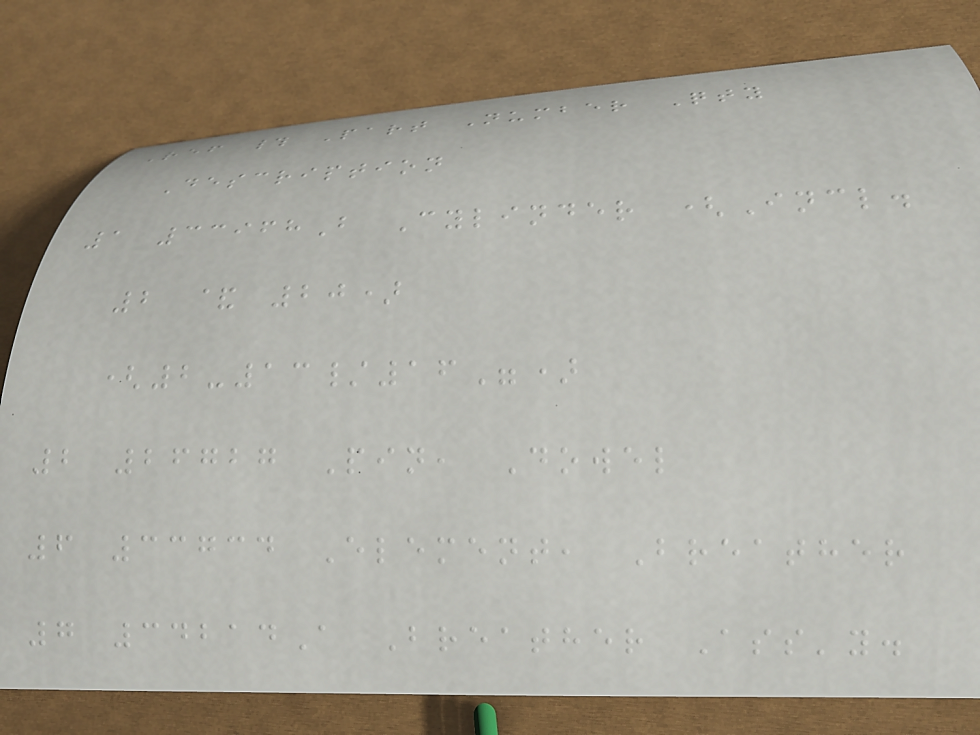Ref # Part Number Qty
Description
1 33968B Cylinder (Incl.
2 & 20)
(2-13/16")
2 26727 Pin, Dowel
6 33734 Element, Breather
7 34214A Breather Ass'y.
